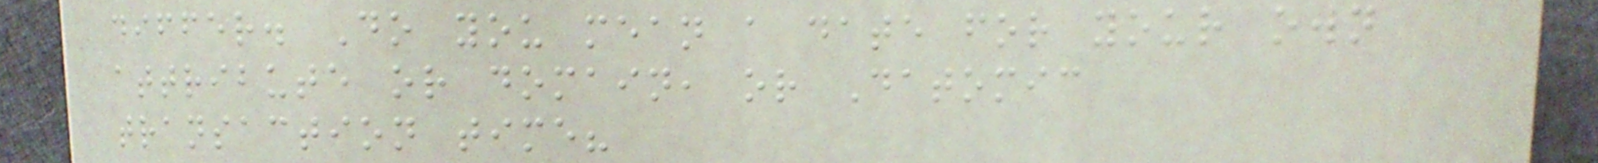differ. Do you mean a date for your own
attribute or domain, or Datomic
transaction time?
